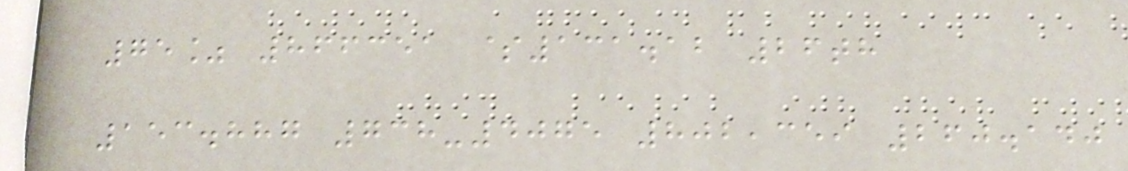75% 866351 $131.12 26th
153.887 738-4075 802,359 260.140
